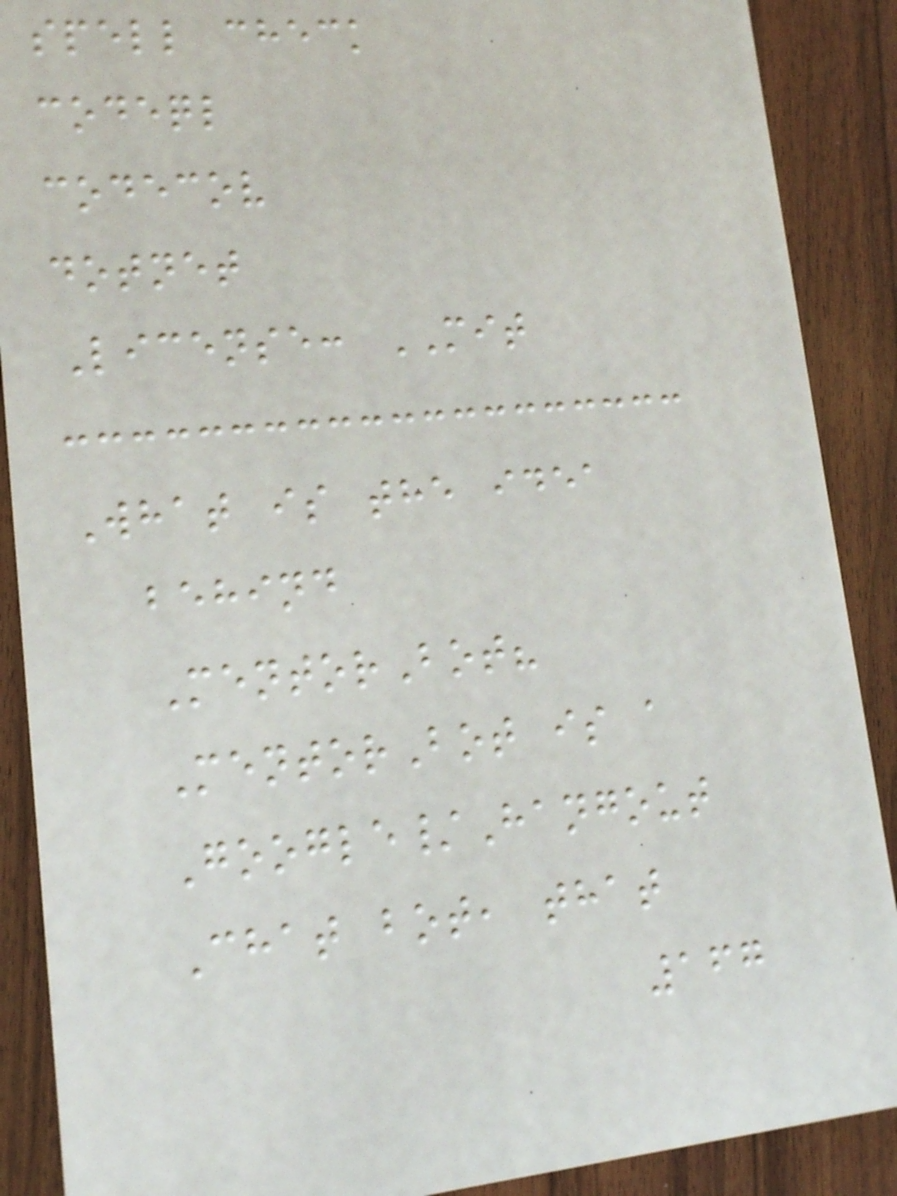spell check
codeql
codecov
dotnet
License: MIT
What is the idea
behind
MentorBot?
MentorBot is a
Google/Hangout
Chat bot, that
167
